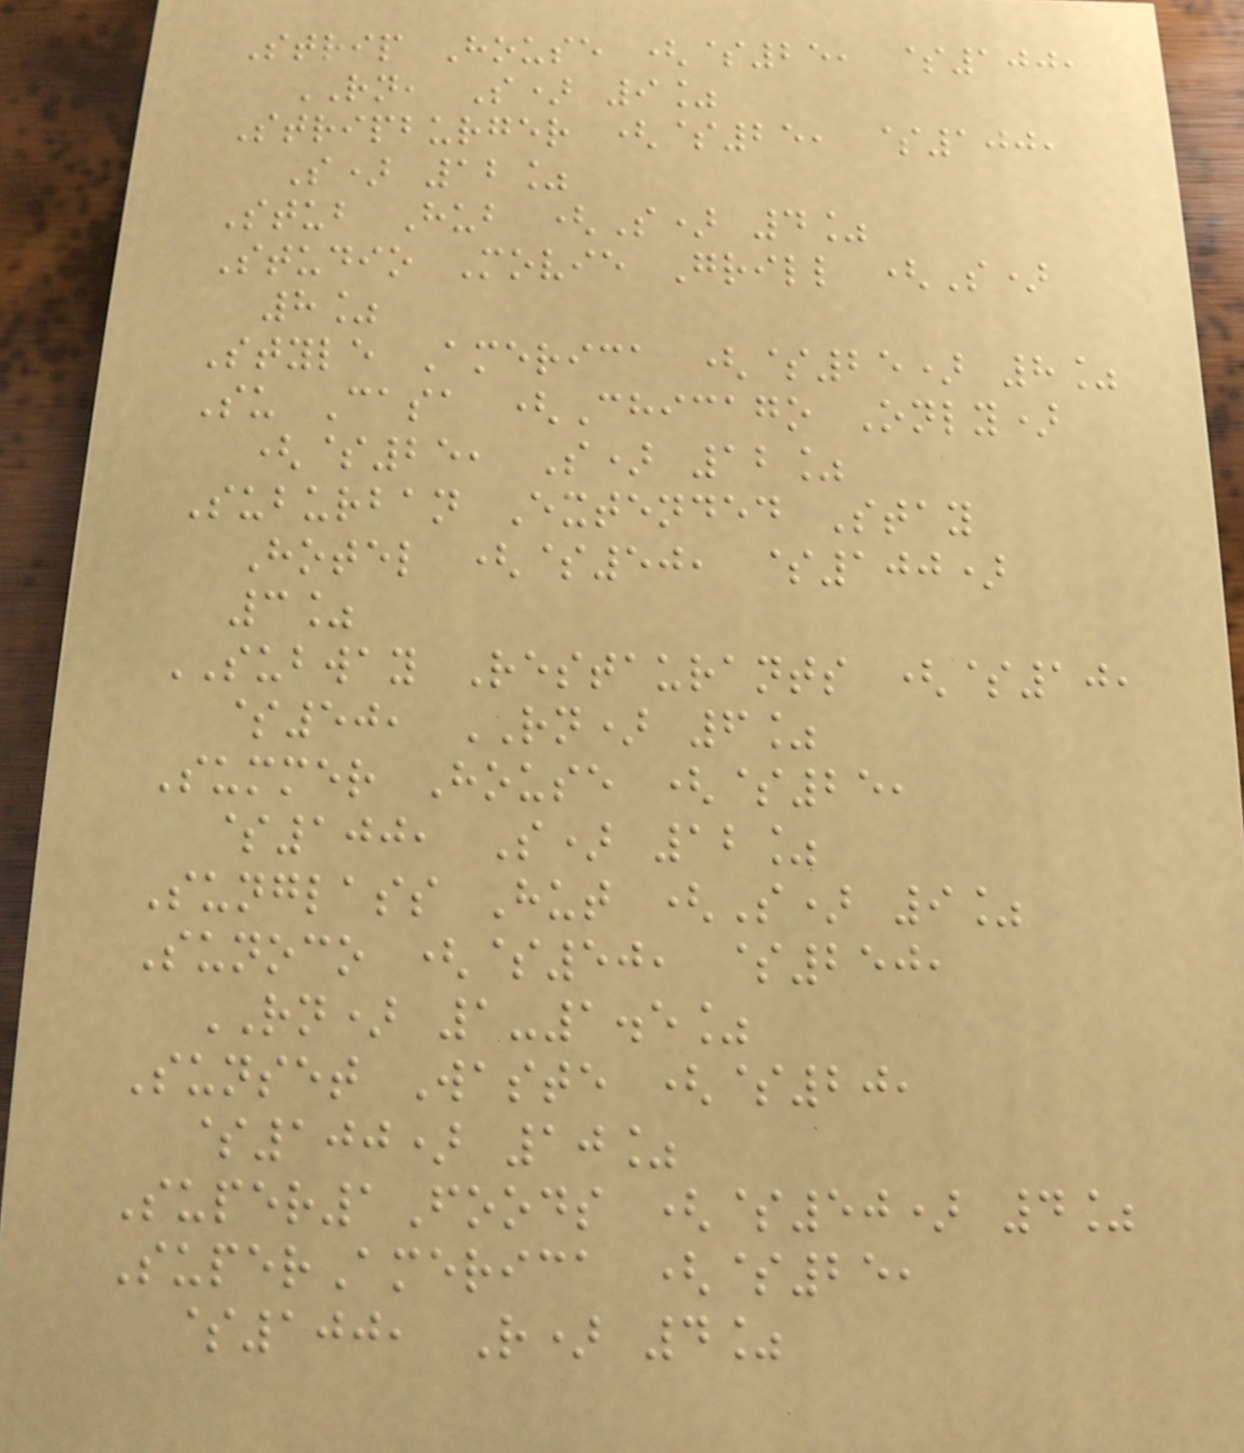Strip House ($25, $100,
RN, S) 9%
Stripburger ($25, $100,
S) 12%
Stub Hub (S) 4%
Studio Movie Grill (S)
8%
Style America ($25) 8%
Su Casa (Chicago Only)
($25, S) 12%
Suburban Extended Stay
Hotel ($50, $100)
3%
SUBWAY Restaurants ($10,
$50, RN) 6%
Summer House ($25,
$100, S) 12%
Sunglass Hut (S) 9%
Sunoco ($50, $250,
RN) 1-1.5%
Sunset Waste ($20,
$100) 10%
Super1Foods ($50) 4%
SuperAmerica ($25,
$100, R) 4%
